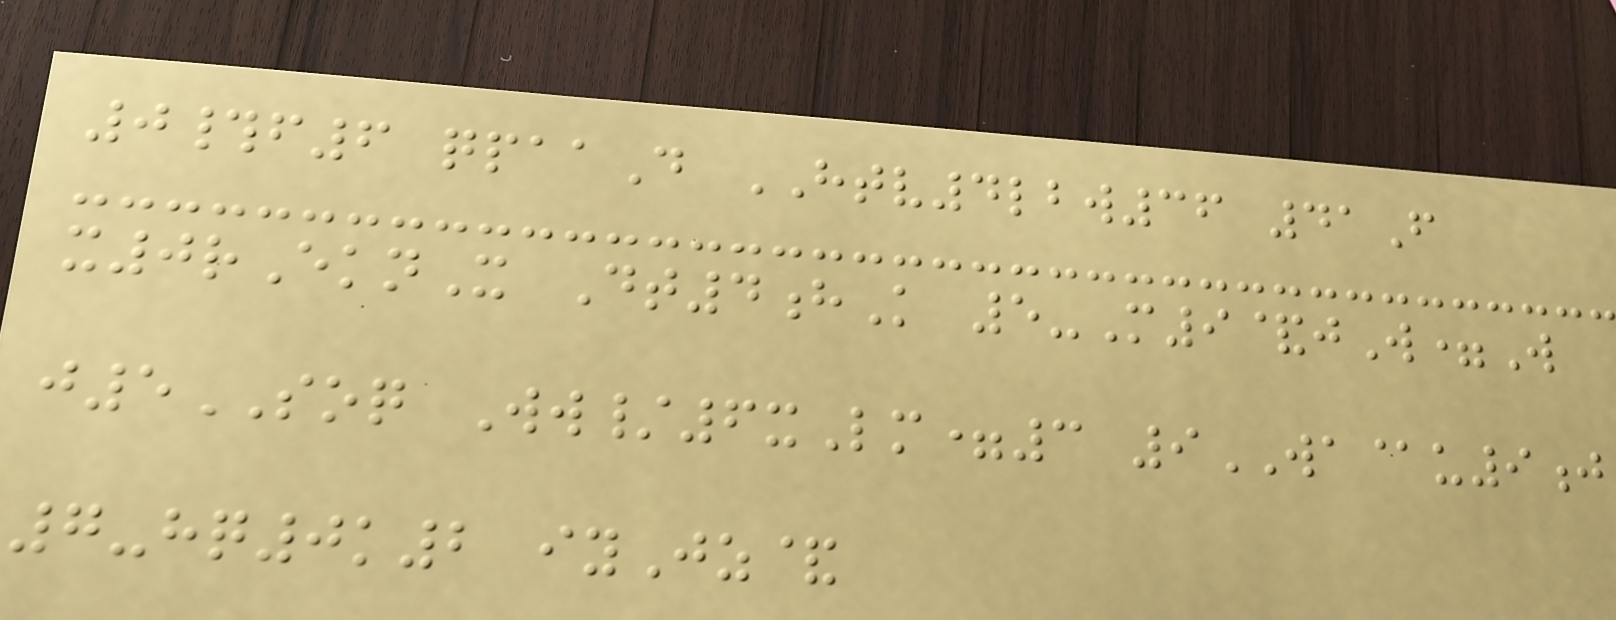0#f6 qpaaD HTV4lbw36 41F
x0rEknX Dt4hK 5-M9&jW=W
j5SOQ Ww/6xLm=3 9WA@u9j
7-hq0k2 iyJz&
